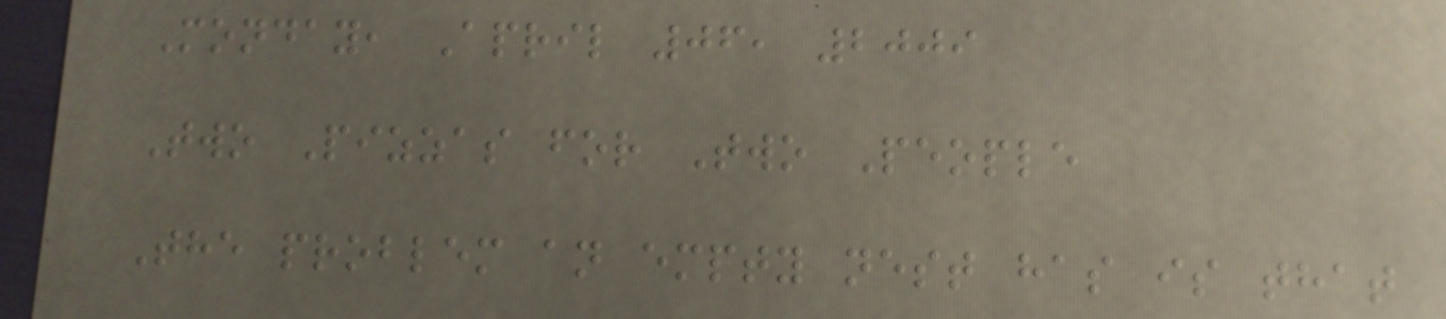Monday, April 06, 2009
Two Pizzas for Two People
The problem an empty nest has is that
